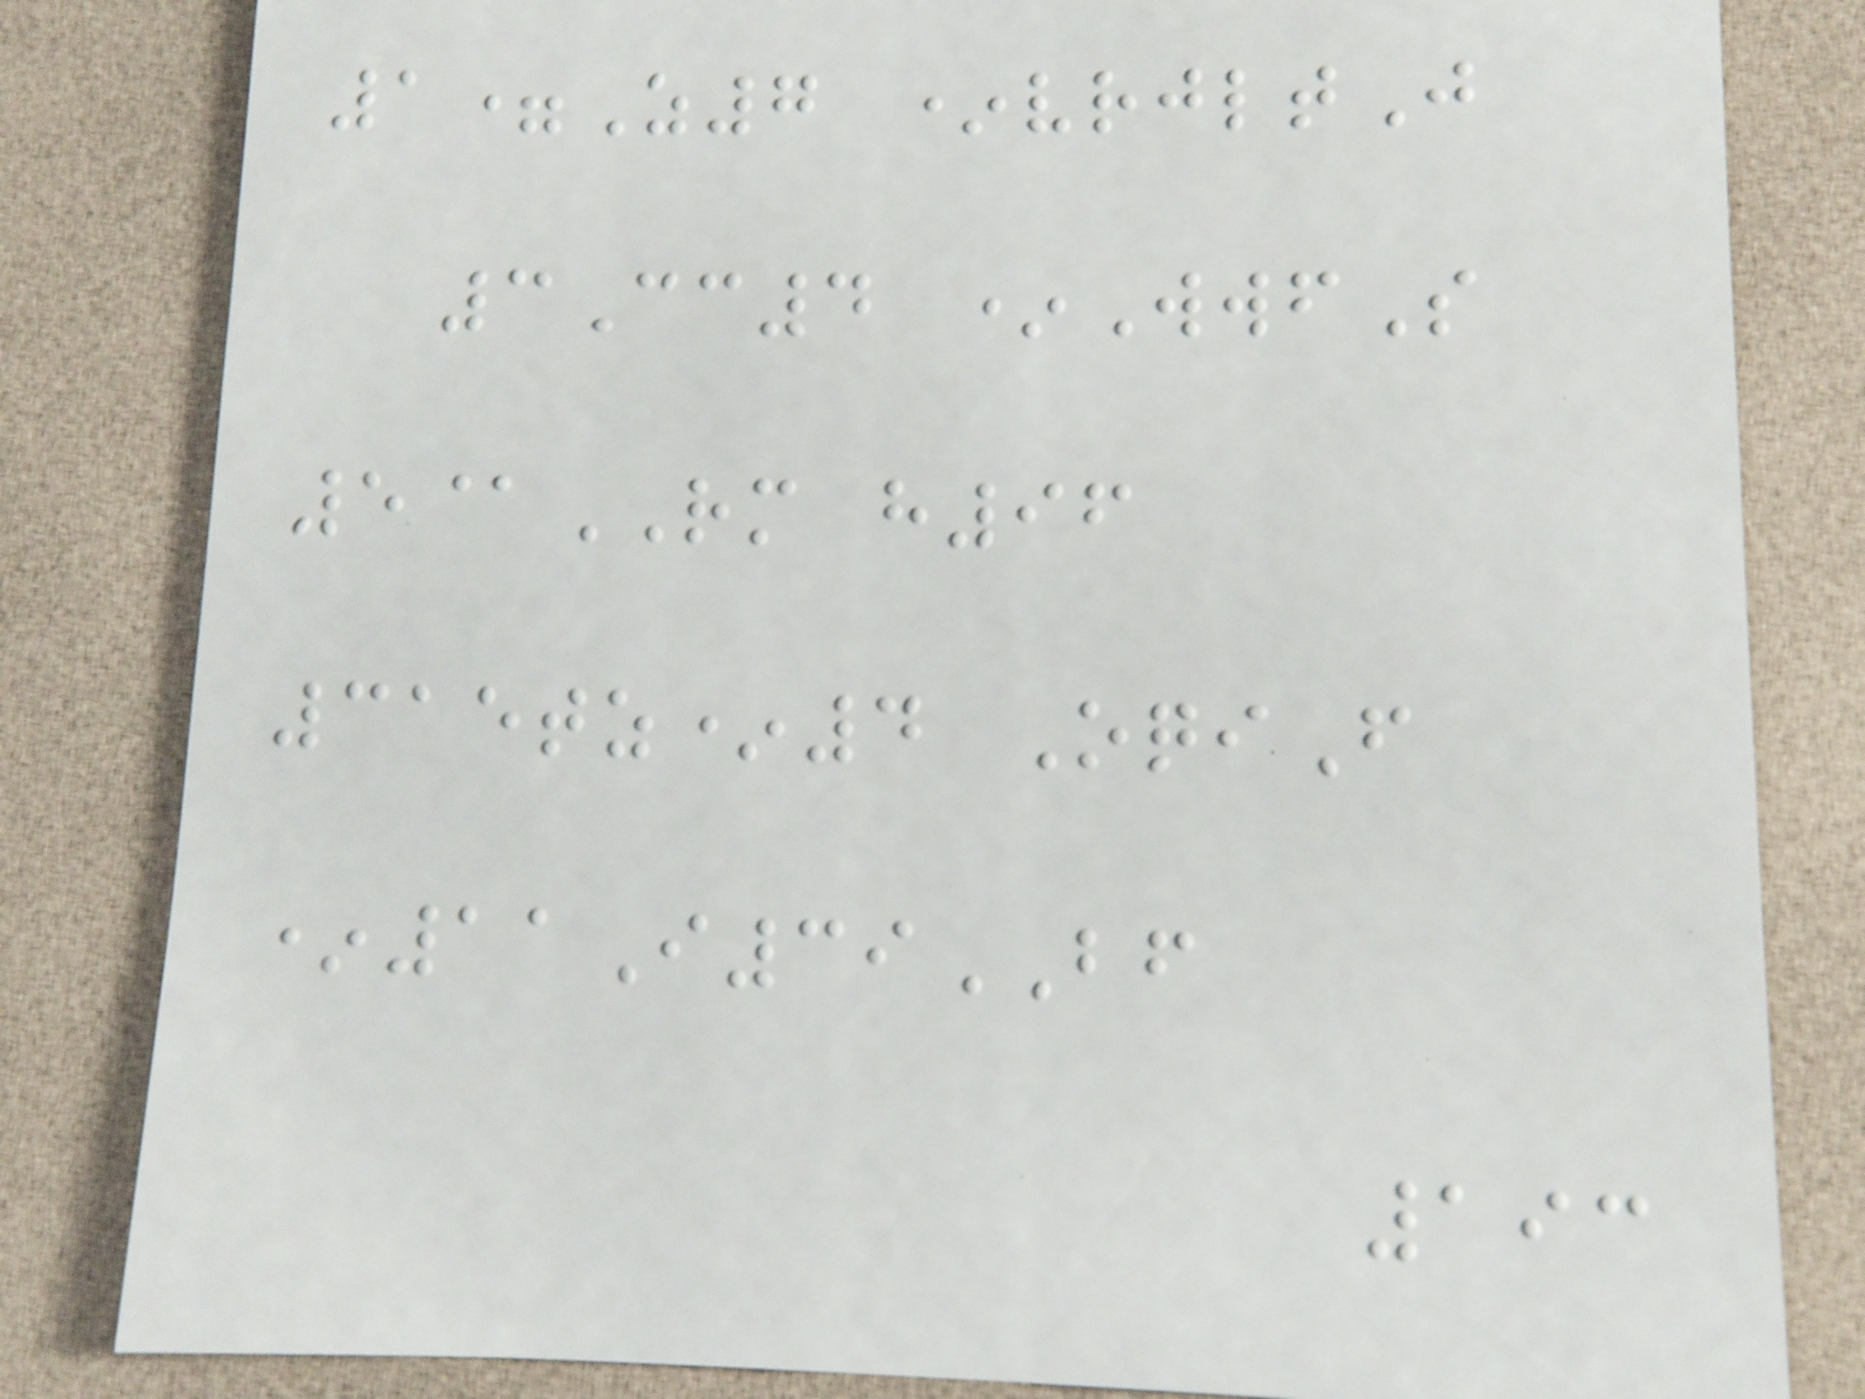1=Z7 *vrjltJ
3Cc4 *WwfS
5@RM h96
315tz*4 OqiF
*11I39BF
193
